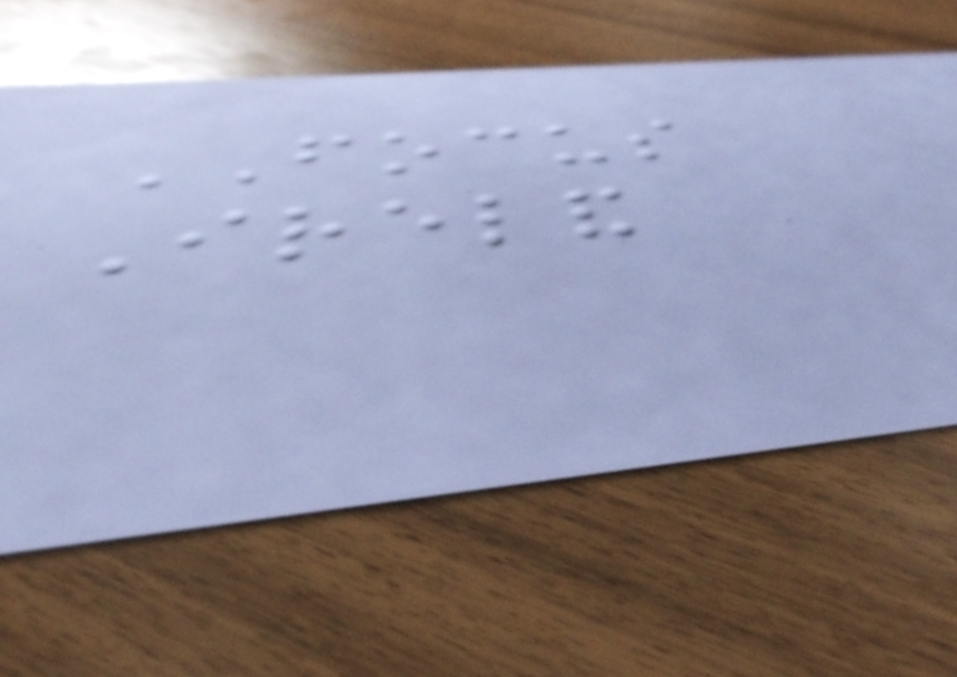FOCUS
Ireland
